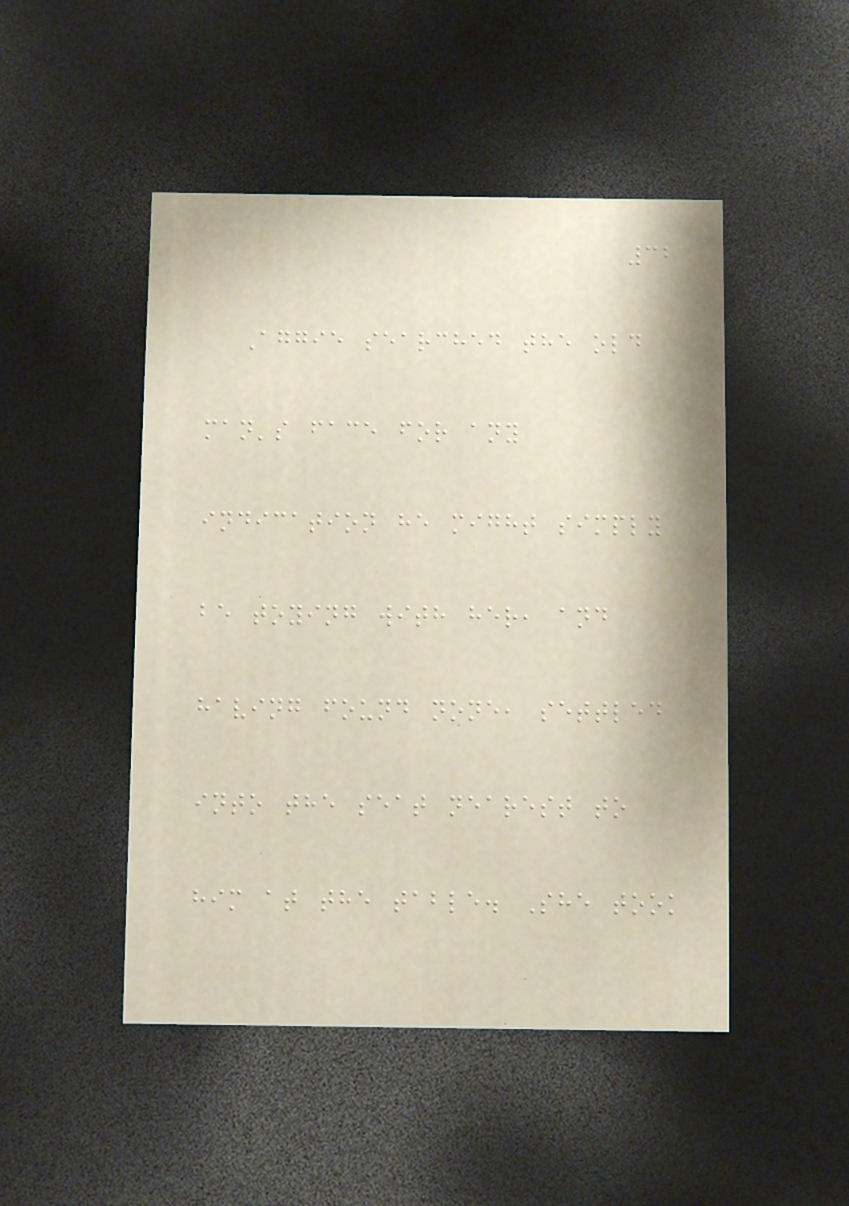32
Aggie searched the old
man's face for any
indication he might simply
be toying with her, and
having found none, settled
into the seat nearest to
him at the table. She took
